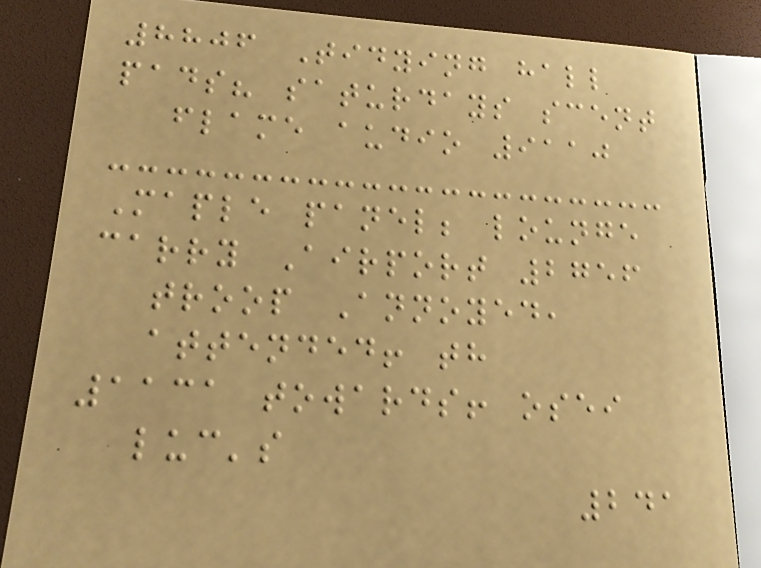8806 Tidying hall
pads? saturdays scent
flame audio 9110
Maple panel; lounge
carry Airport 2756
troop Annoyed,
attended! th
1131 towards! osei
luc's
241
